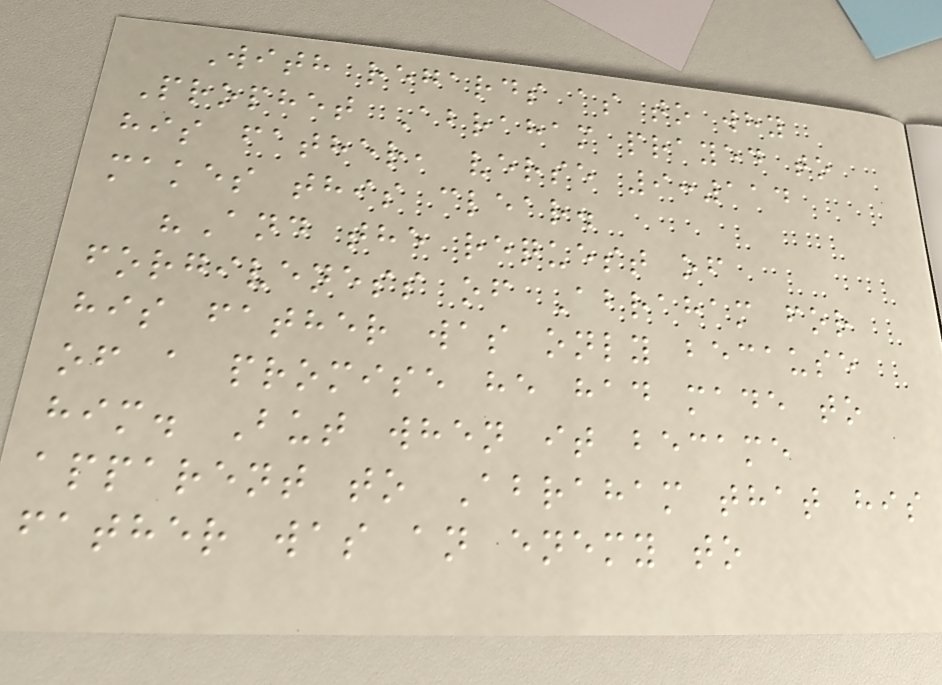With regards as to why
Prophet Abraham prayed to
his father, verse 9:114
makes this clear.
"And the request of
forgiveness of Abraham for
his father was only because
of a promise he had made to
him. But when it became
apparent to Abraham that his
father was an enemy to
